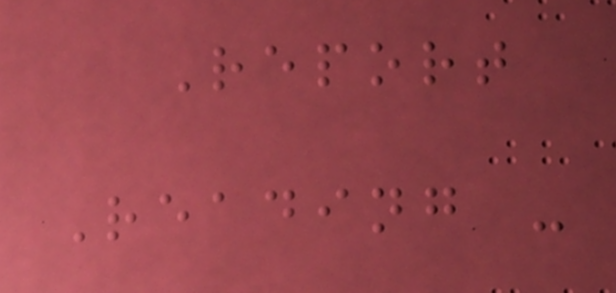Report
Reading -
